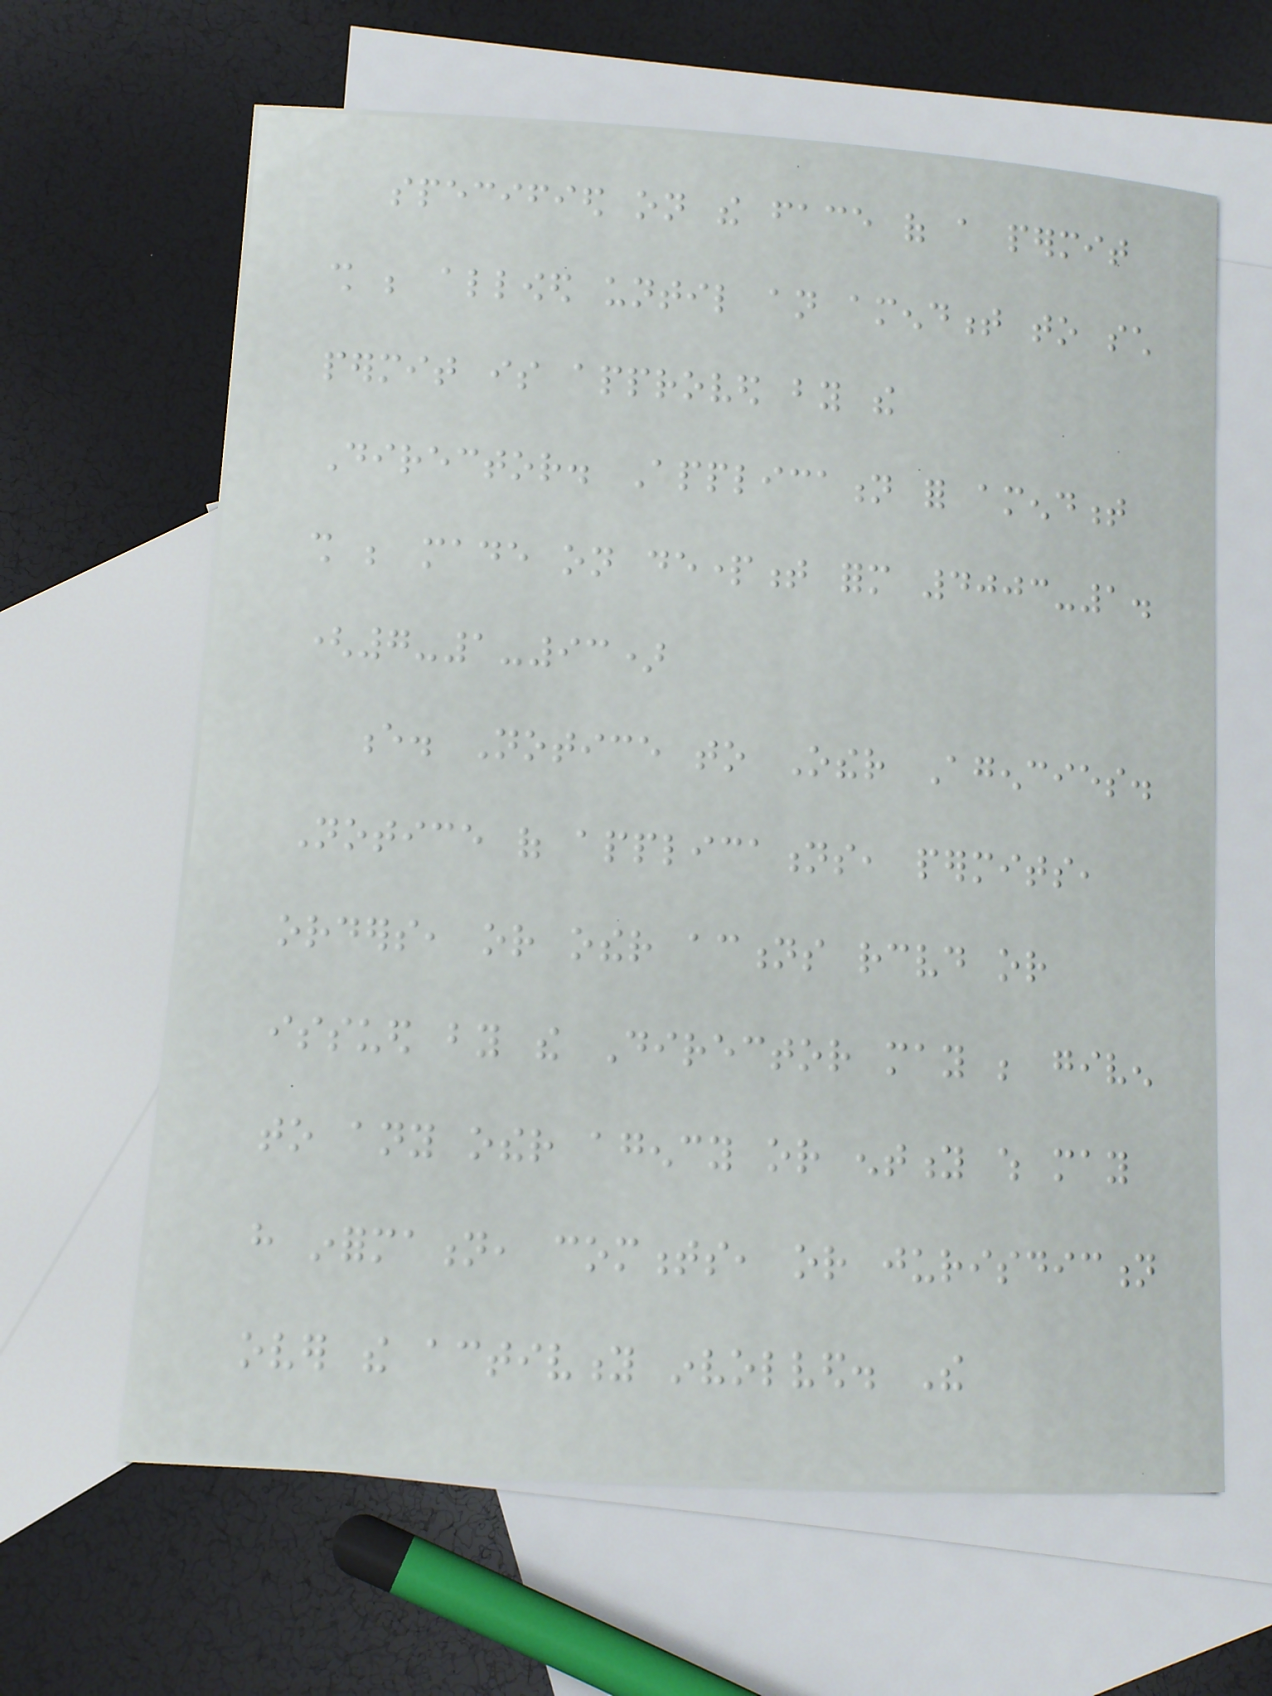specified on the face of a permit
shall be allowed until an amendment to such
permit is approved by the
Director. Application for amendment
shall be made on department form 4003-1.
(7-1-93)
e. Notice to Other Agencies.
Notice of applications, permits,
orders, or other actions received or
issued by the Director may be given
to any other agency or entity which may
have information, comments, or jurisdiction
over the activity involved. The
